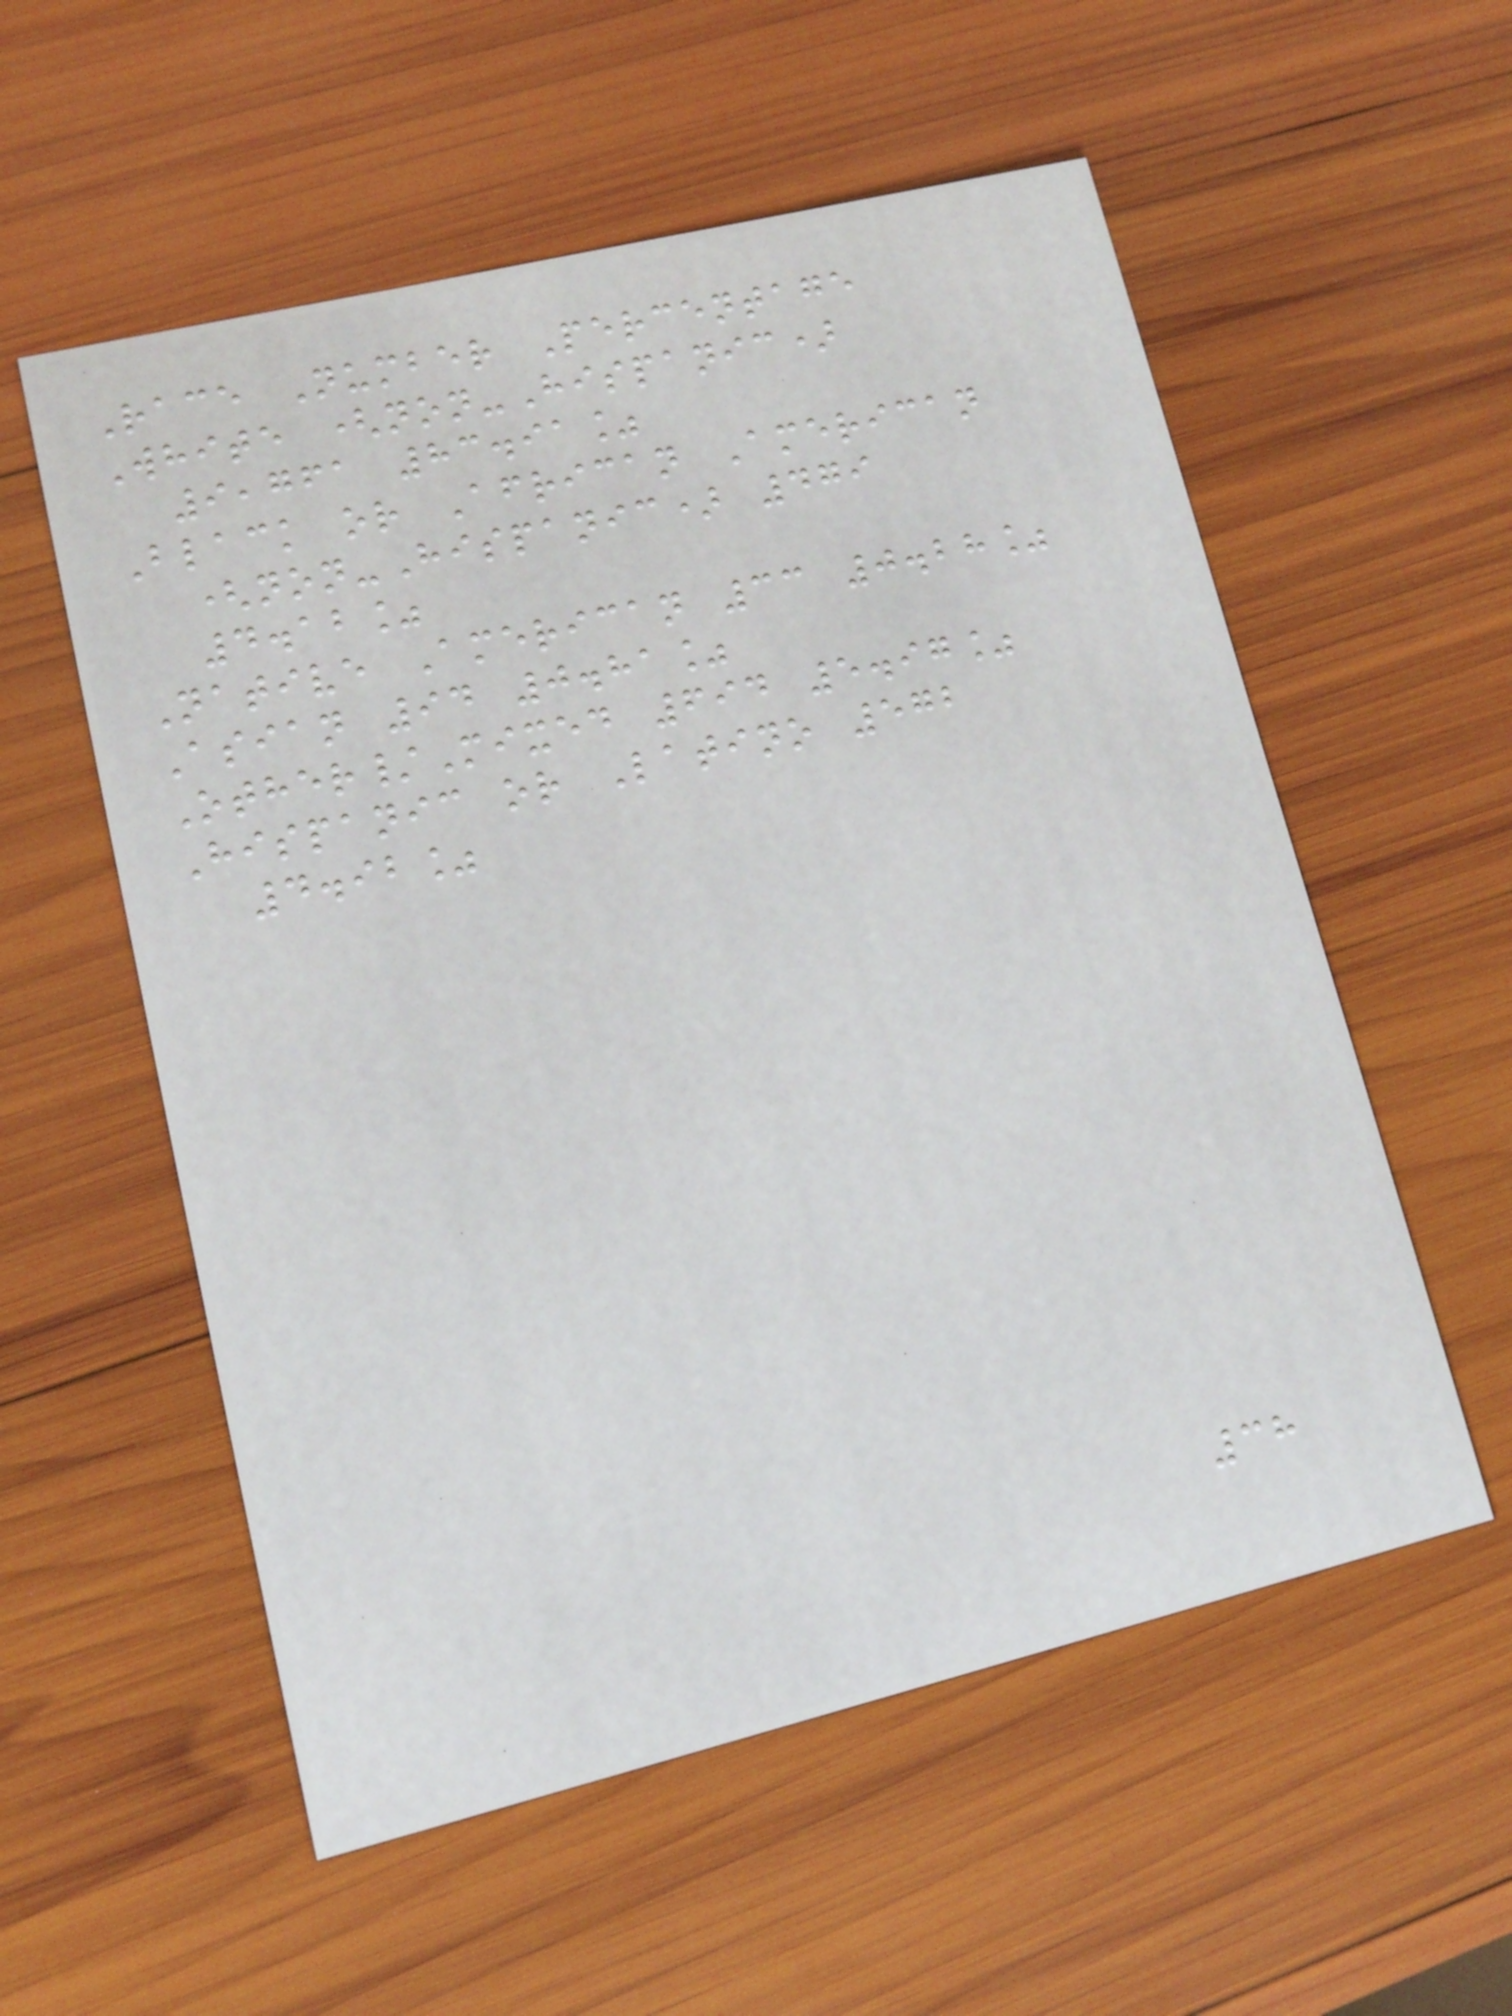Race Number Percentage
White (non-Hispanic)
9,761 83.91%
Black or African American
(non-Hispanic) 479
4.12%
Native American 33 0.28%
Asian 94 0.81%
Other/Mixed 694 5.97%
Hispanic or Latino 572
4.92%
38
